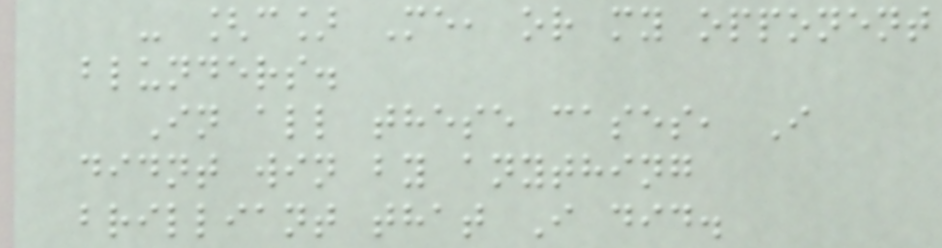- [c] Me, or my opponent
blunders.
In all these cases, I
didnt win by anything
brilliant that I did.
